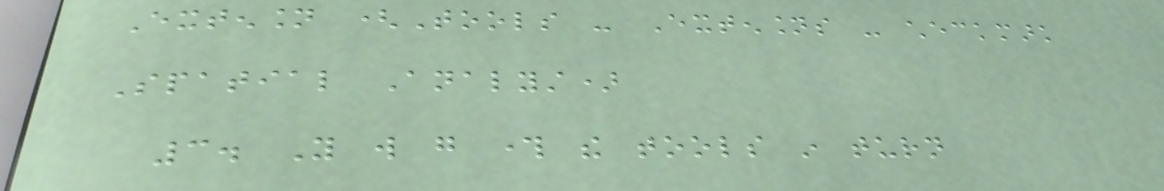Extension (Tools - Extensions - checkmark
Spatial Analyst)
3. You will go through the tools in turn
